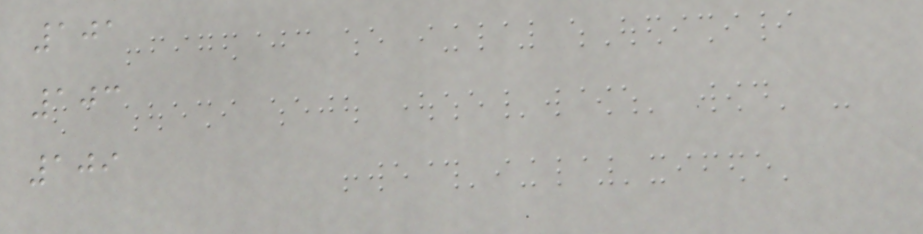101
103
109
